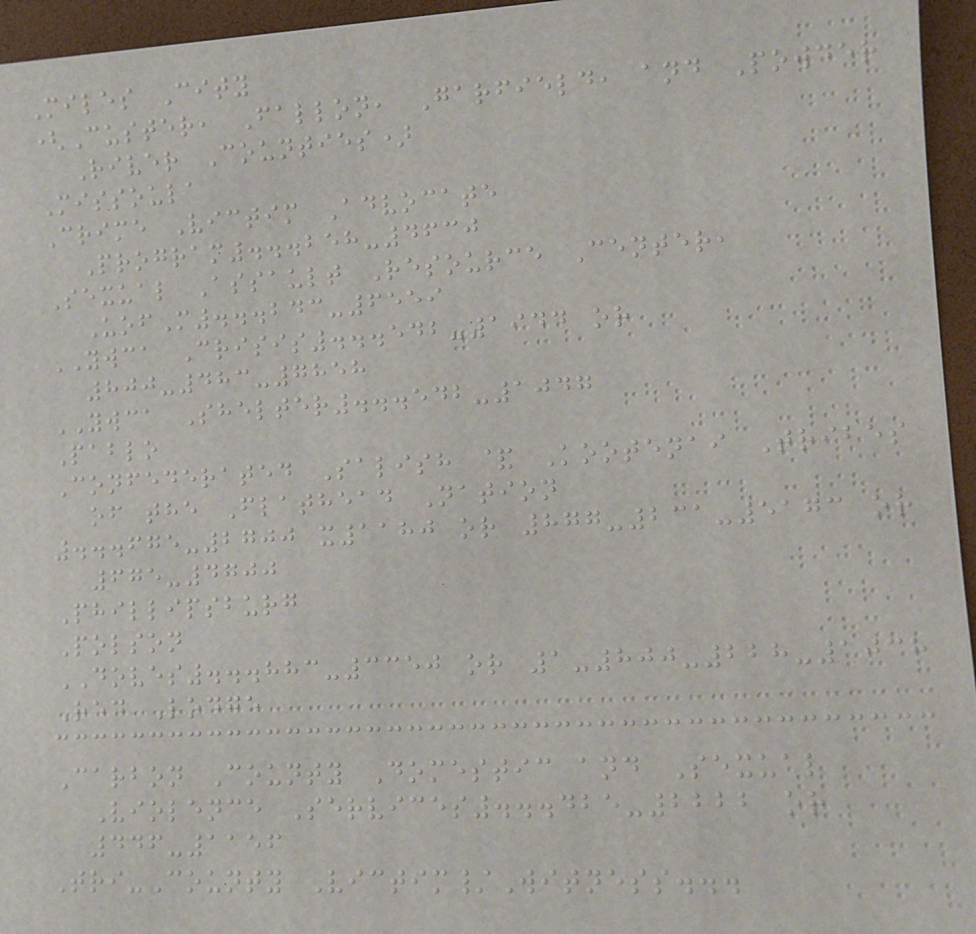Miles City
(Custer, Fallon, Garfield, and Powder
River Counties)
Missoula
Crime Victim Advocate
Program...258-4630
Sexual Assault Resource Center,
UofM...243-6559
YWCA Crisis...542-1944 or
800-483-7858
YWCA Shelter...542-1047
Pablo
Confederated Salish & Kootenai Tribes
of the Flathead Nation
...675-2700 x1180 or 877-231-5173 or
675-4700
Phillipsburg
Polson
DOVES...883-3350 or 1-800-228-1038
Red Lodge
Carbon County Domestic and Sexual
Violence Services...425-2222 or
446-1156
Tri-County Victim/Witness...
